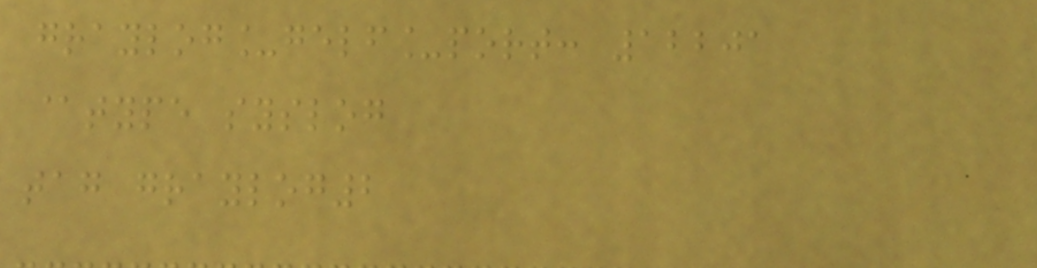graylog_gelf_port: 12201
@type syslog
tag graylog2
